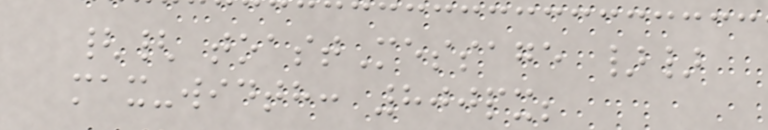{{ toastMessage }}
max-width: 800px;
